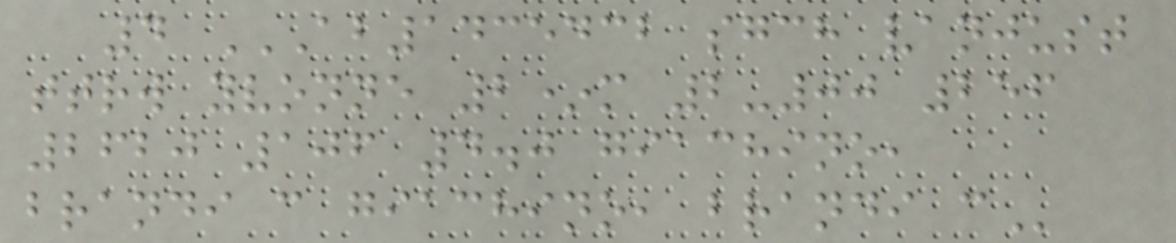4 AB1435432 SGCH VANJUST
TTRW YVONNE 2*M 2-00 256
2620 106 4.0 GIACHINO,
BRANDI C GIACHINO, BRANDI C
